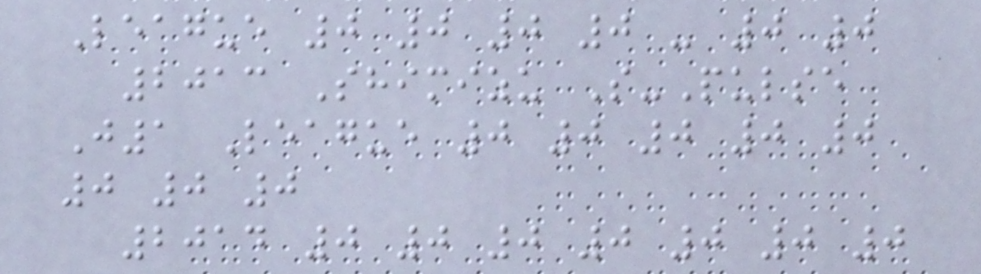League 0 0 0 0 - 0 0
2013 Shimizu S-Pulse
J1 League 0 0 0 0 0
0 0 0
2014 0 0 0 0 0 0 0
